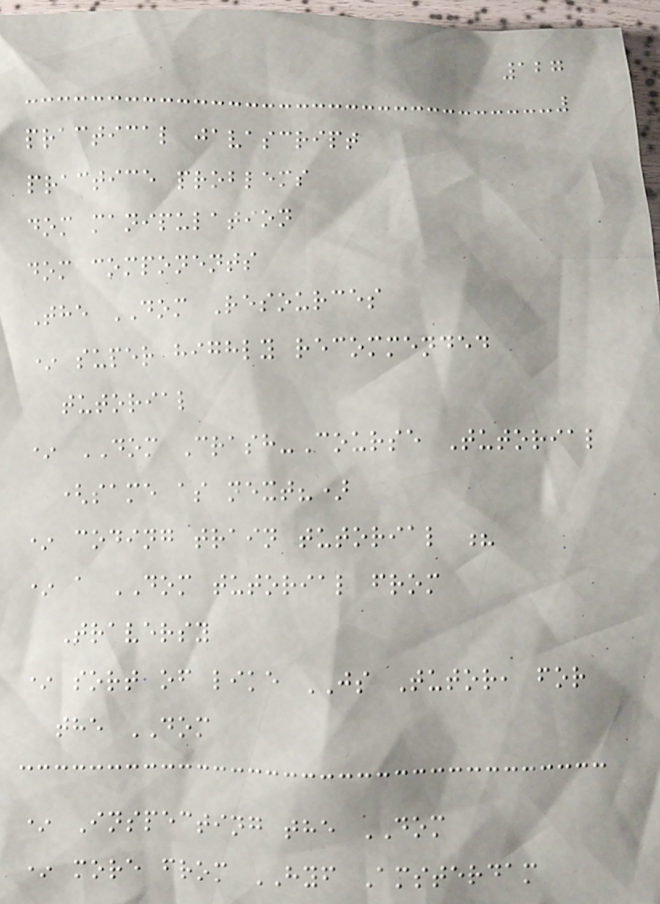127
practical javascript
practice problems
dom manipulation
dom components
The DOM Resources
* super highly recommended
tutorial
* DOM Crash-Course Tutorial
(same as next?)
* coding train tutorial ?
* a DOM tutorial from
Traversy
* sort of like JS Tutor, for
the DOM
* Inspecting the DOM
* more from HYF Amsterdam
